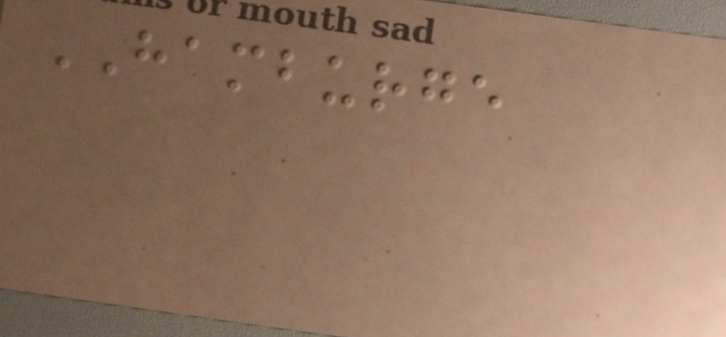HAMBURGE
